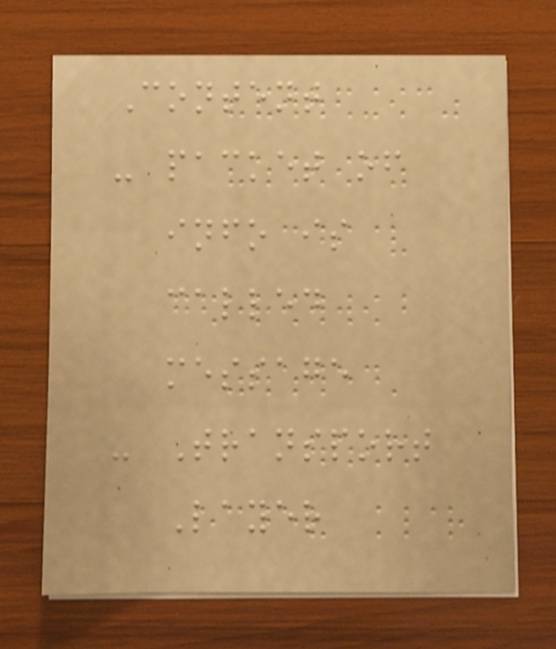Content
- packet of
info is
called
message
- Transport
Layer
